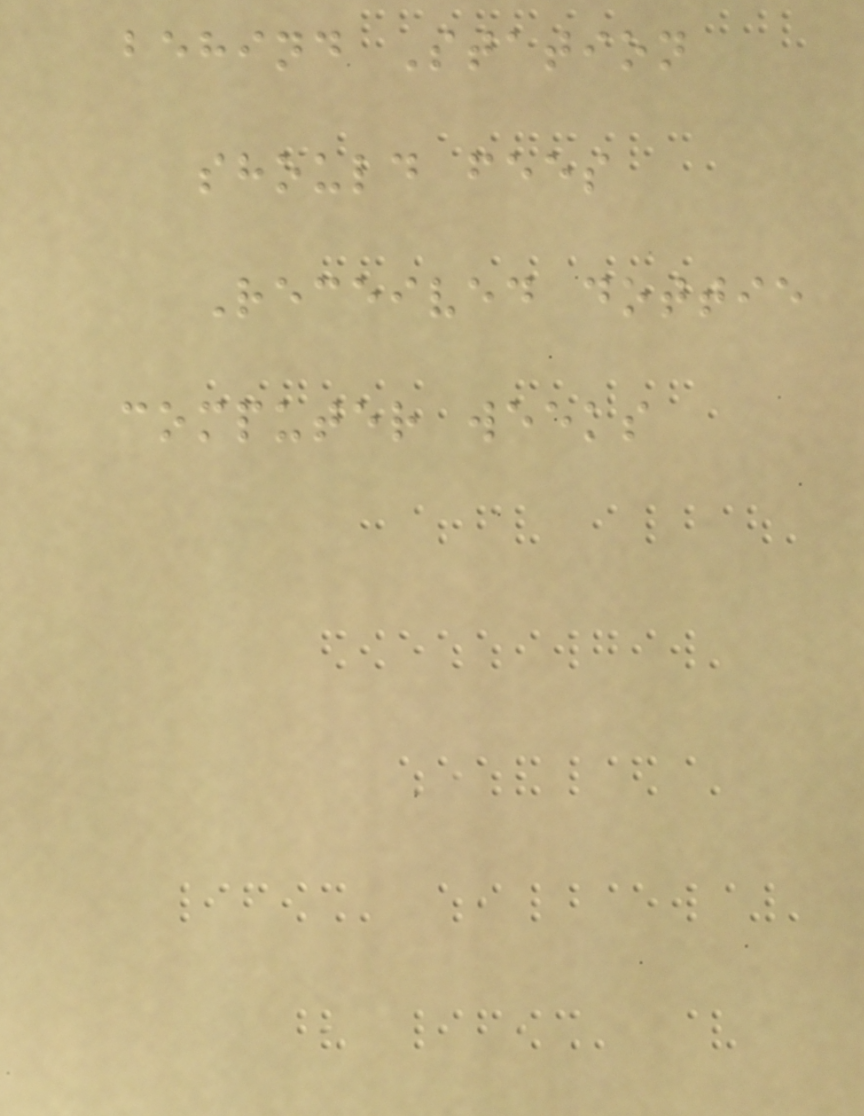behind Station
should fees
Received dottie
computer weeks
